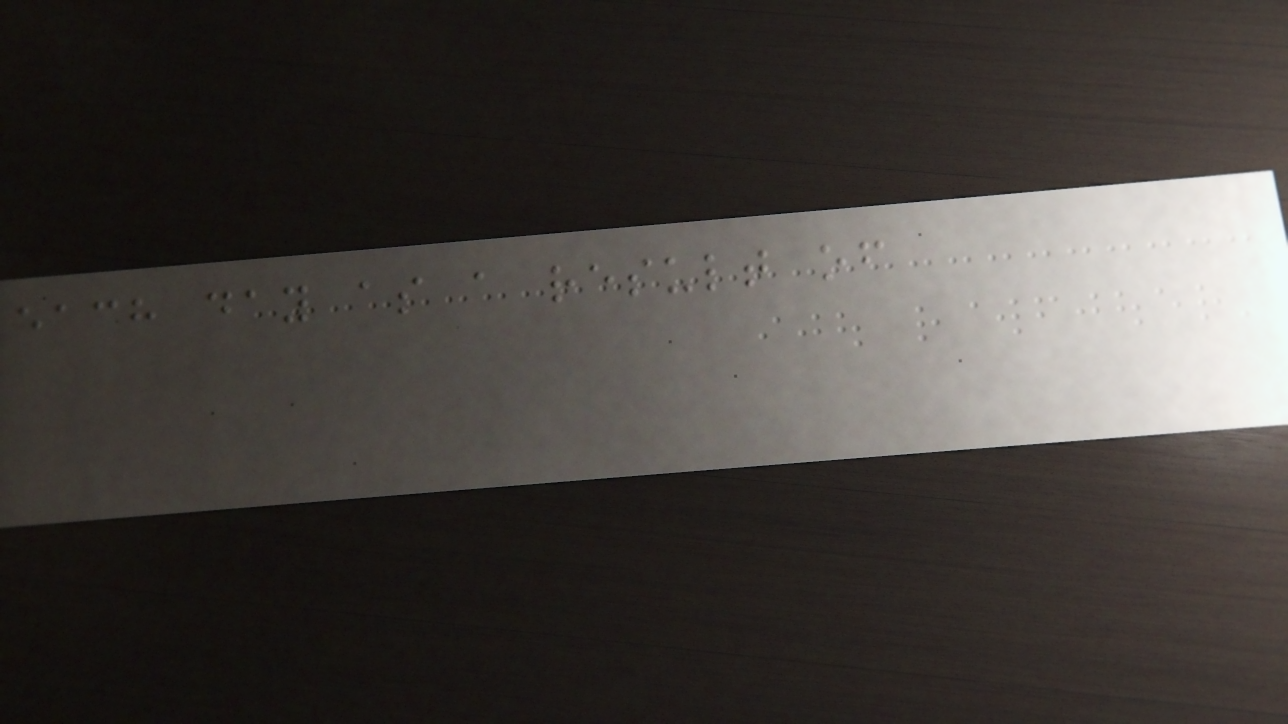each day as a result of
